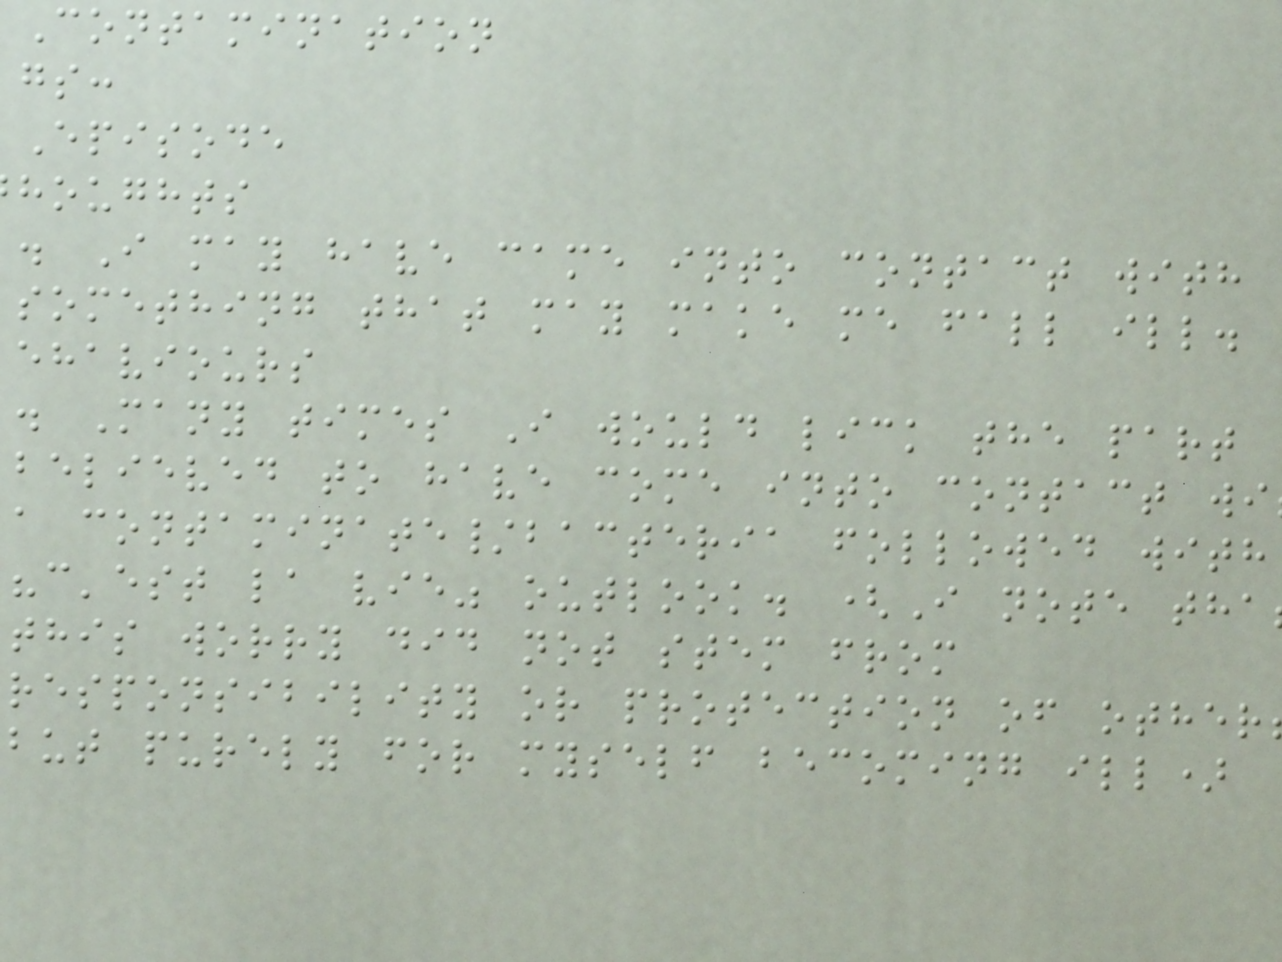Contamination
Episode
houghts
. I may have came into contact with
something that may make me fall ill.
ehaviours
. Many times I would lick the part
believed to have come into contact wi
a contaminate/bacteria followed with
"c'est la vie" outlook. (I note tha
this worry did not stem from
responsibility or protection of other
but purely for myself becoming ill)
